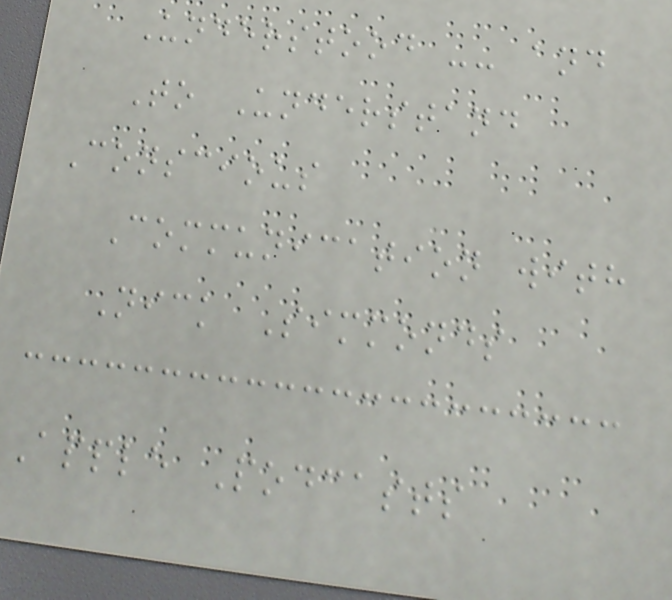Understood -- and
To Understand
Conscious
Communication with
Nick Simmonds
Apple Podcasts
